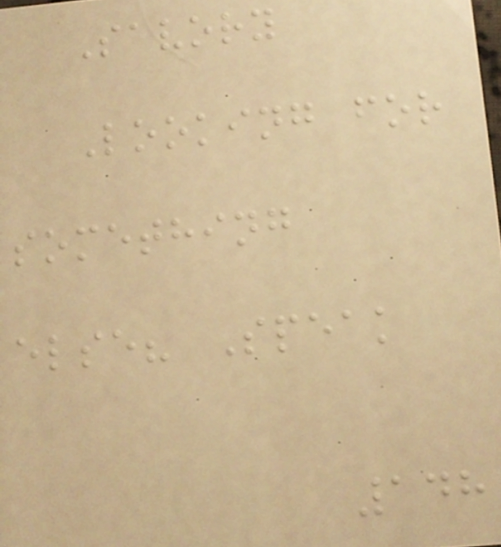Savory
Looking for
something
else? Speak
148
